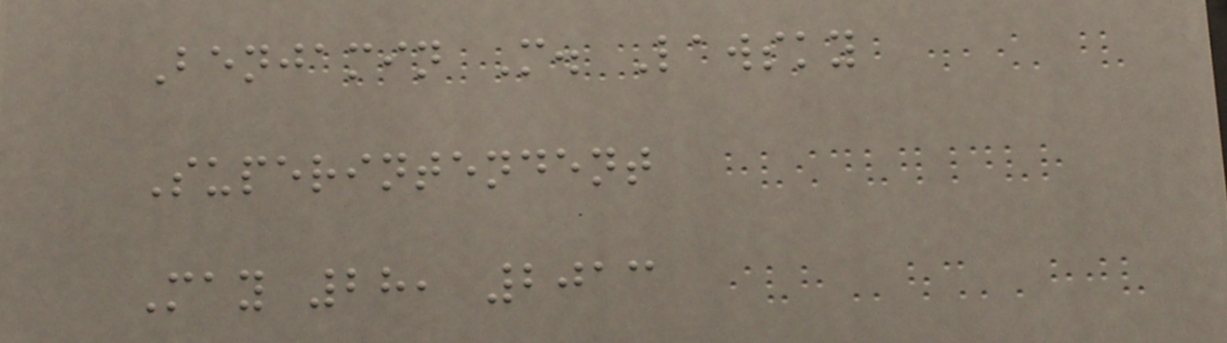Benjamin M. Lawsky
Superintendent
May 28, 2013
